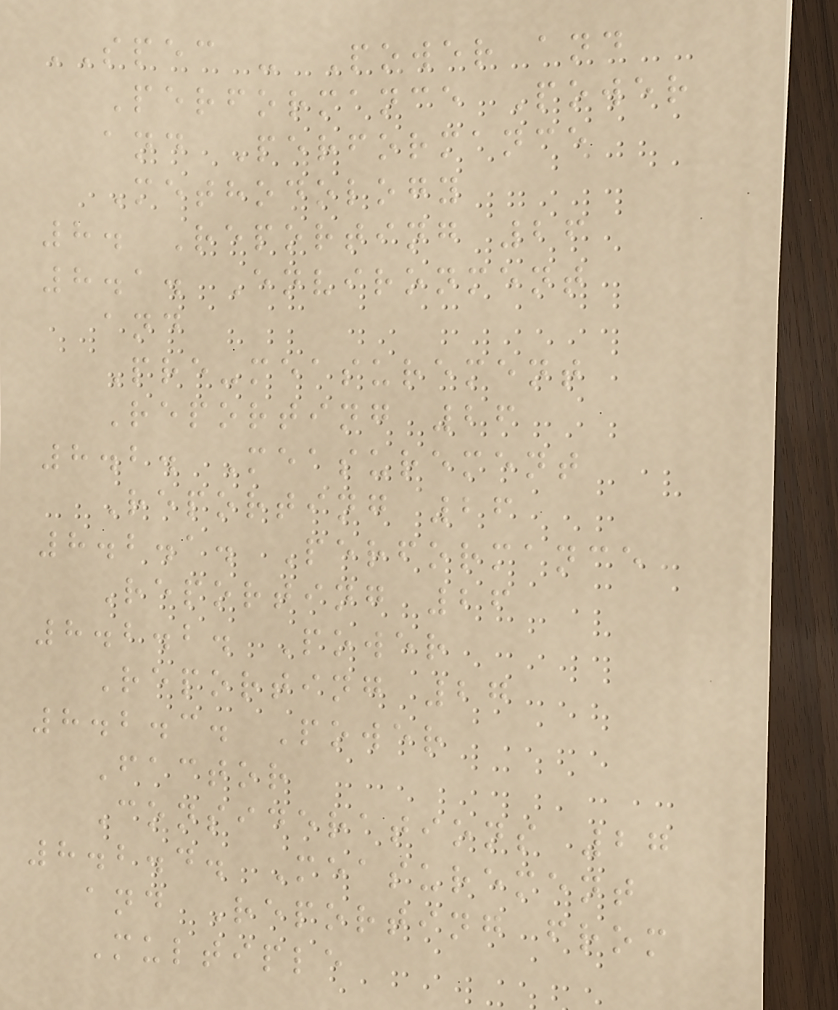SPEC - Power and
Performance Power
and Performance
Methodology
8. Reporting 26
8.1. Environment
and
Pre-measurement
Reporting 26
8.2. Measurement
Reporting 26
8.2.1. Performance
Reporting 26
8.2.2. Power
Reporting 27
8.2.3. Power
Factor
Considerations 27
8.2.4. Measurement
and Reporting from
Multiple
